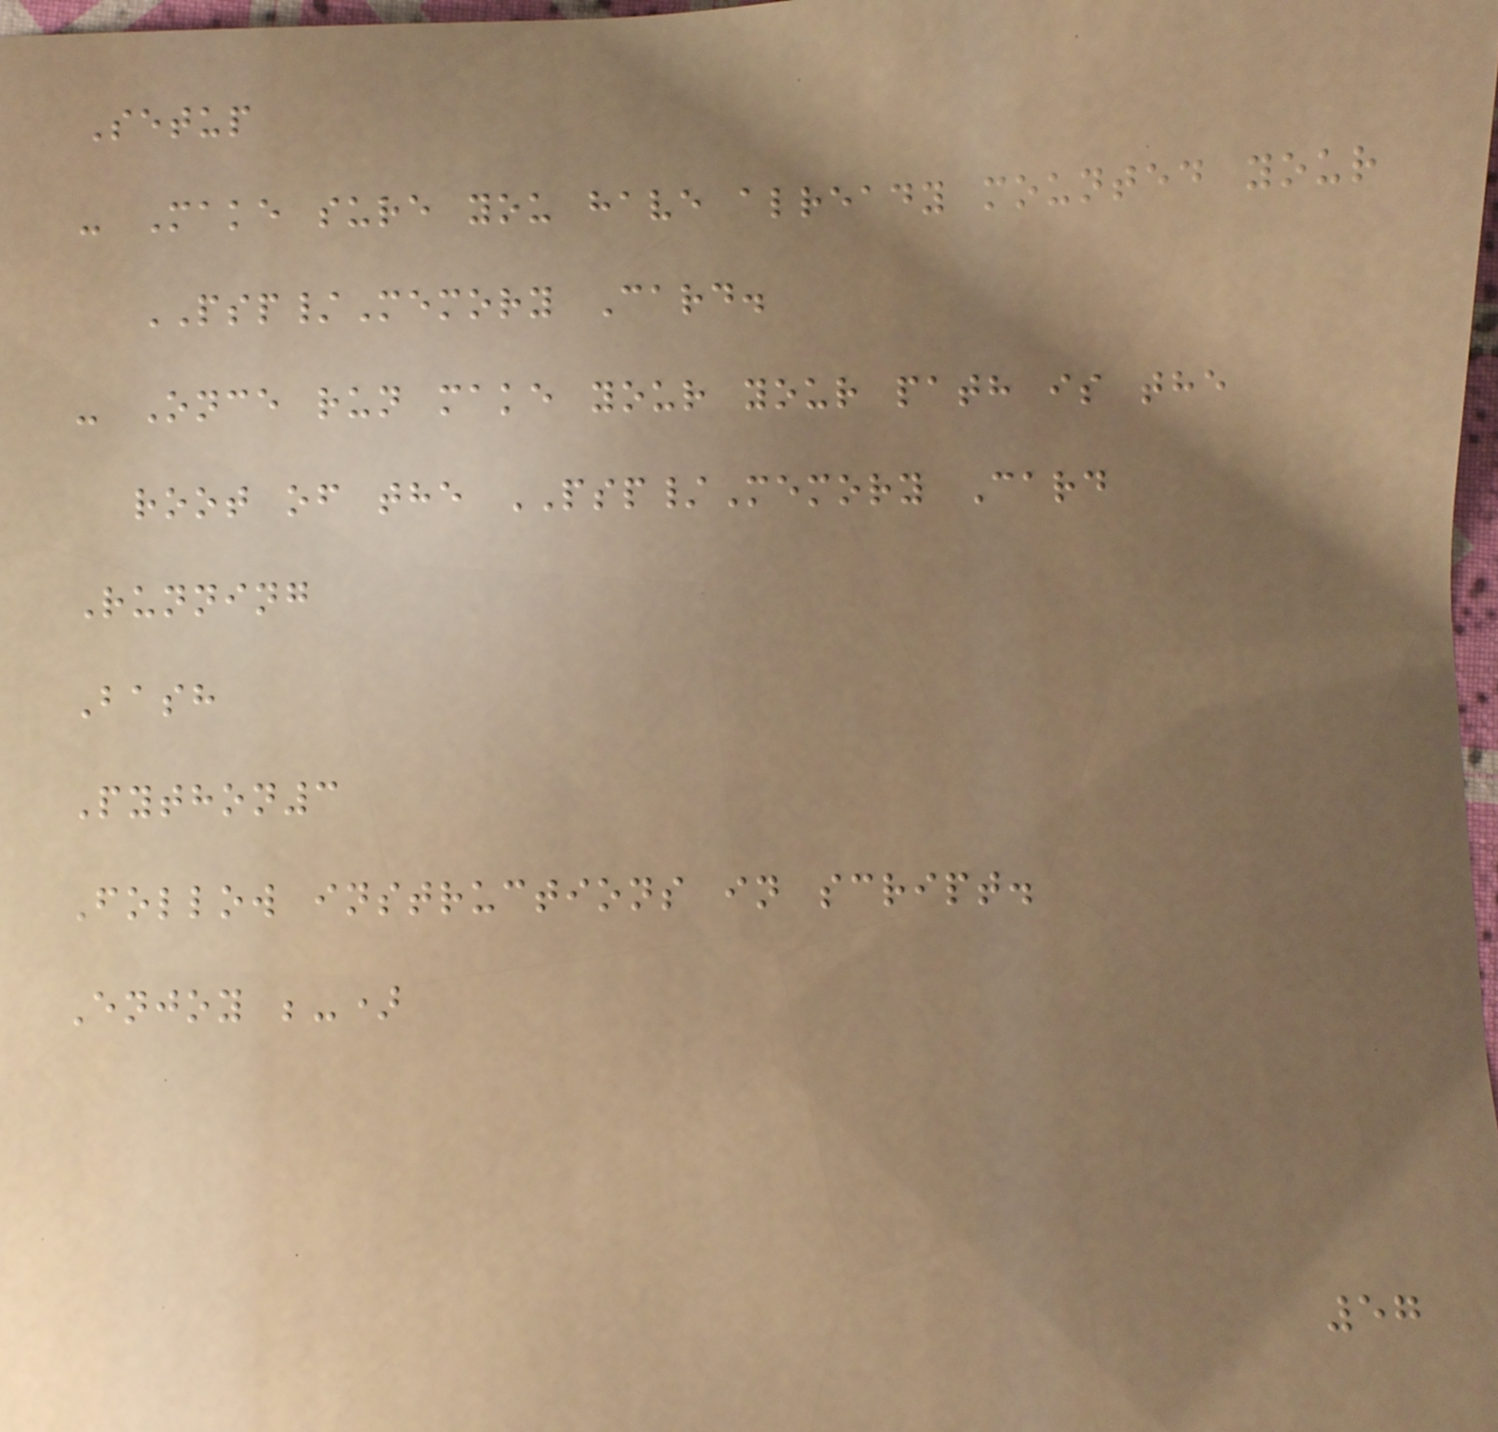Setup
- Make sure you have already mounted your
PSP/Memory Card.
- Once run make your your path is the
root of the PSP/Memory Card
Running
Bash
Python3
Follow instructions in script.
Enjoy ;-)
57
